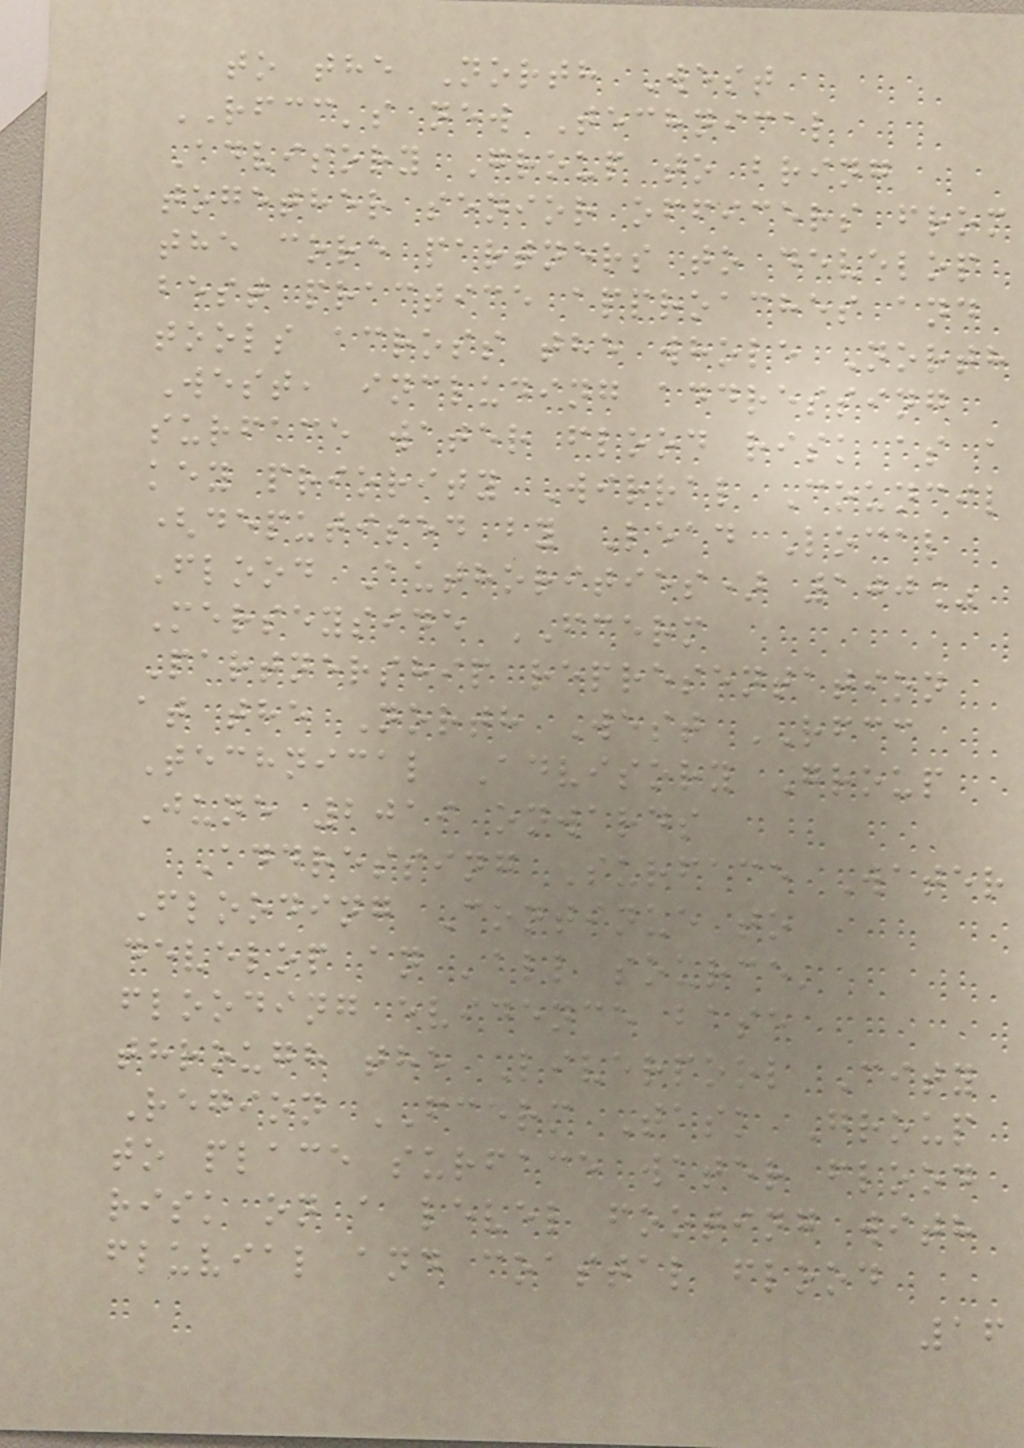to the North West
RFCC's new Technical
Advisory Group to bring
together senior officers from
the core partners to develop
best practice approaches and
tools across the whole North
West, including addressing
surface water flood risk as a
key priority Wirral Council
(deputised by Lead Local
Flood Authorities) 100%
Merseyside FCERM
Partnership representation
at the North West RFCC
Technical Advisory Group
June 2019 onwards
Addressing Surface Water
Flooding Continue to
develop an 'all source'
flooding evidence base
through the Liverpool City
Region FCERM Task Group
to place surface water flood
risk on a level footing with
fluvial and coastal flood
16
